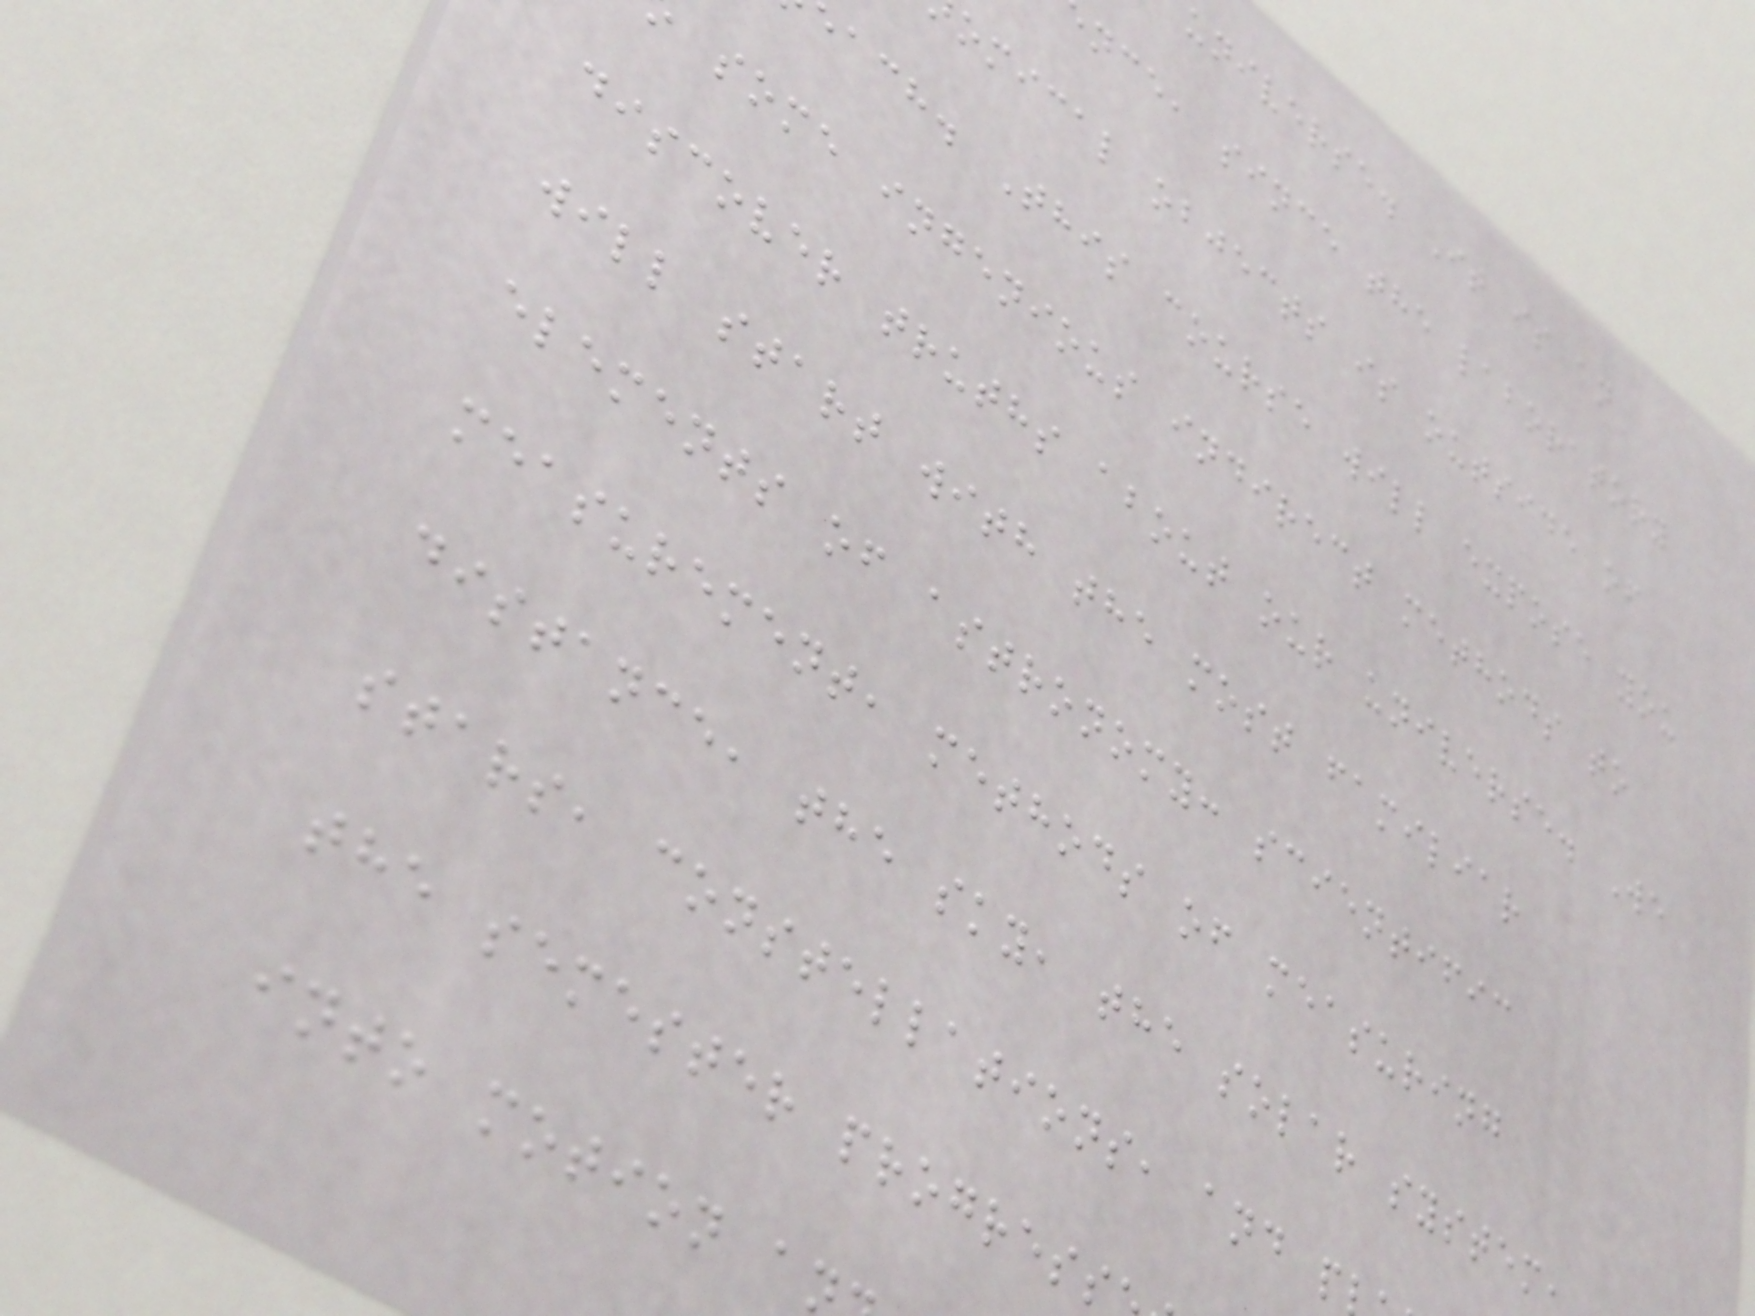universe. It is an
nce, since the laboratory
omical objects is outside of
ach. This course will expose you
some ingenious indirect methods to
discover truths about our universe. We
will start with the most familiar
elements of astronomy: scientific
measurement, methods of measuring
distance, the sky, the solar system,
stars, constellations, and p
the semester progress
into motion a
